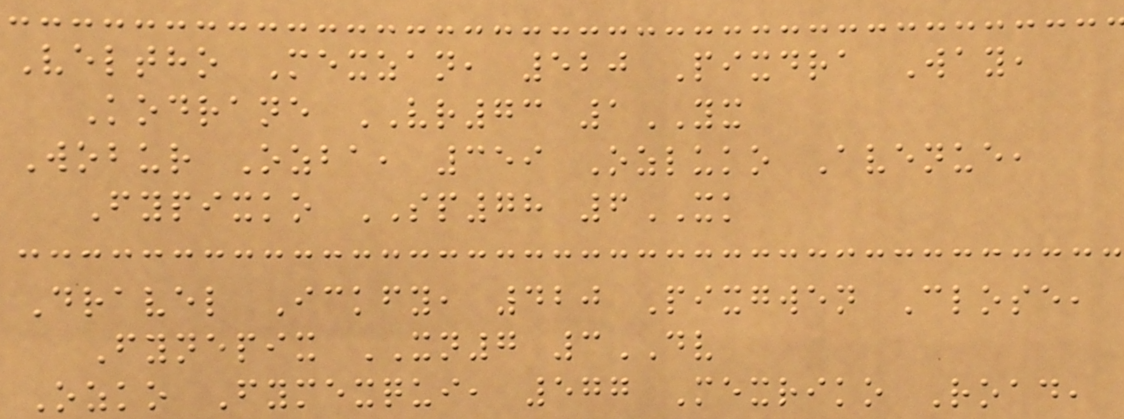Veltho Mexzan, 520 Pixdra Way,
Kodrane VR73 1YX
Wobur Ozba, 359 Ozluko Avenue,
Fypixko SP78 6XK
Dravel Ickfy, 420 Pixgwen Close,
Fynepix XN7 3DV
Ozko Fymexqui, 577 Mexriko Road,
